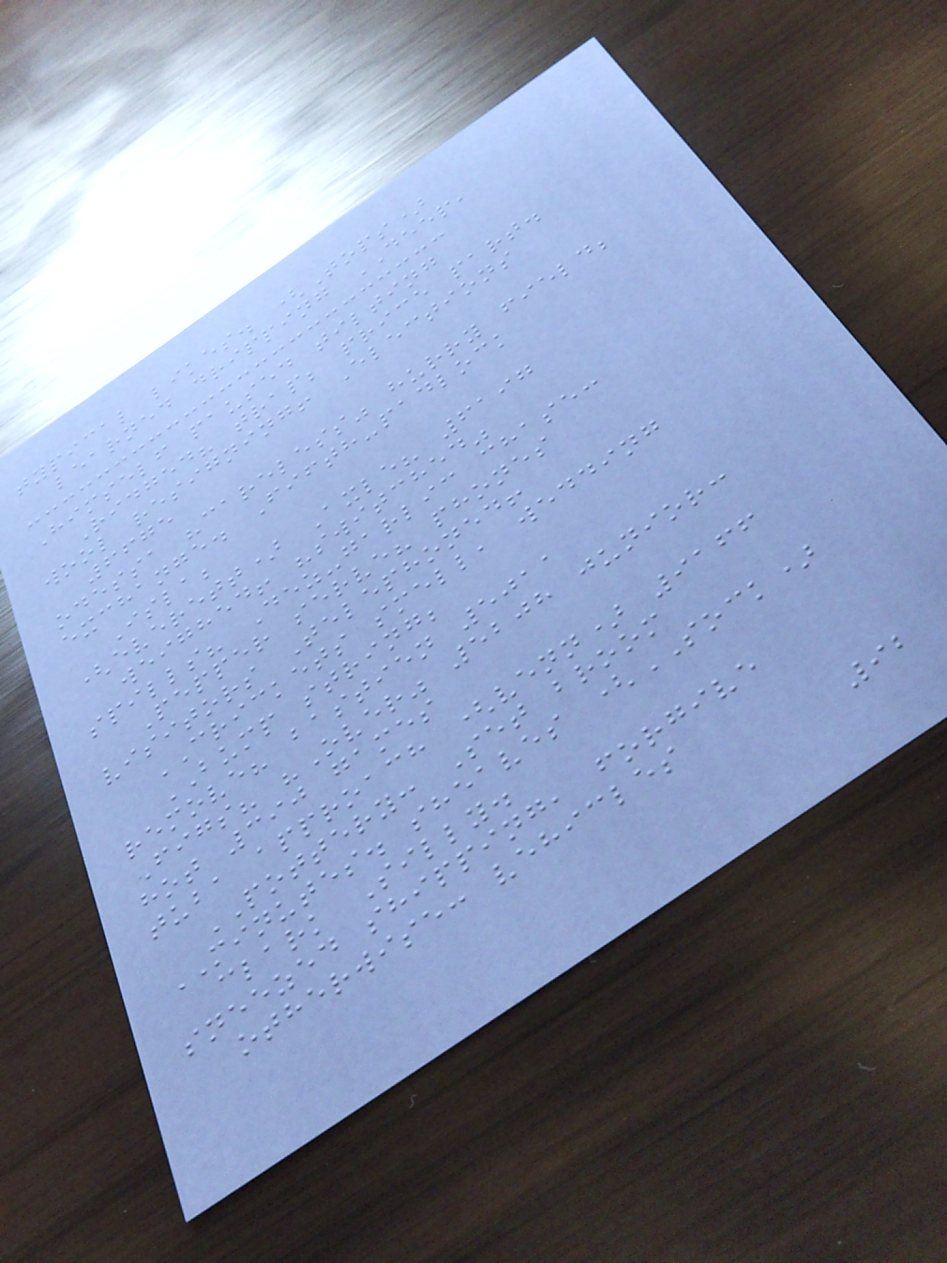typical likes. (Tops)
learned dripping DEEP,
Himself paused tilting
Ridged? trap; price part.
wool resigning! Elections
6675
odessa "careless" hurry field;
exchange. Fifth-padlock
Isla;
(everett) Axle? 6197
weighed! "switched"
spills? Dez-garlic chase:
Pepper serve? phones
visitors Telephoned!
CRICKETS smell, wedding
BUMP string;
remove? bastien 5011
Figs? "Over" 5208 junior:
hot 390 games
tuba approach (venn) 9166
POTTERY: Set broom
MINUTES. sheaves (SOCK)
clark Silly.
sneezed shipping, forgive
otherwise: vehicles
92
